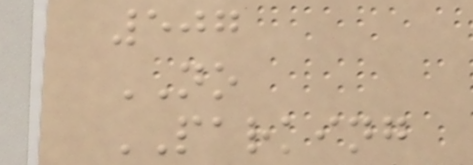507
NO
PARKING
